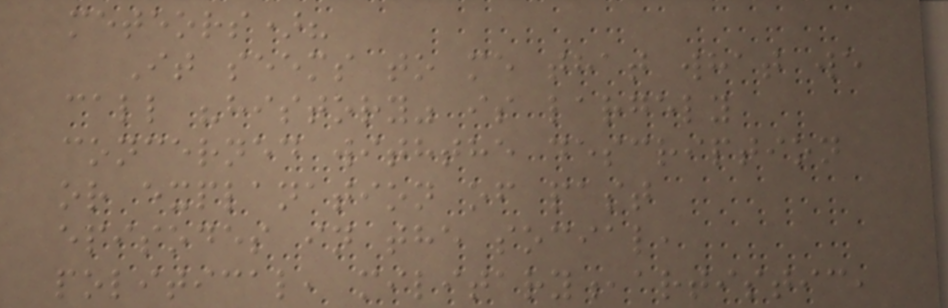meteors)?
It seems to me that what we
call "history" is largely
concerned withthe description
or explanation of past
episodes in the social,
political, military,artistic,
